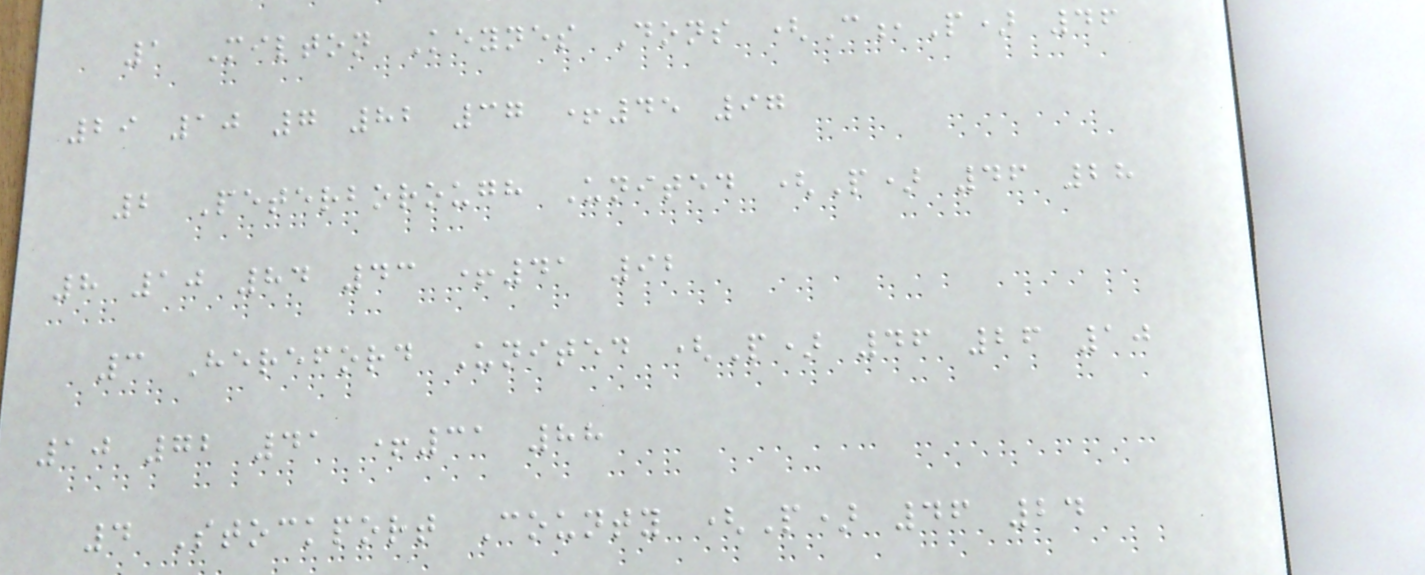1 Milton Keynes Dons (C,P) 46
29 10 7 82 37 +45 97
2 Peterborough United (P) 46 28
8 10 84 43 +41 92
3 Hereford United (P) 46 26 10
10 72 41 +31 88
4 Stockport County (P) 46 24
